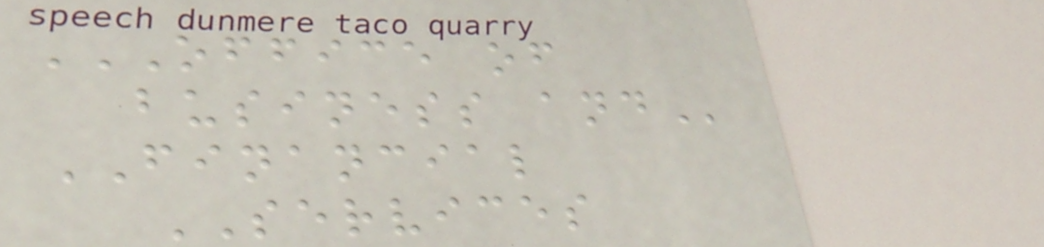OFFICE OF
BUSINESS AND
FINANCIAL
SERVICES
